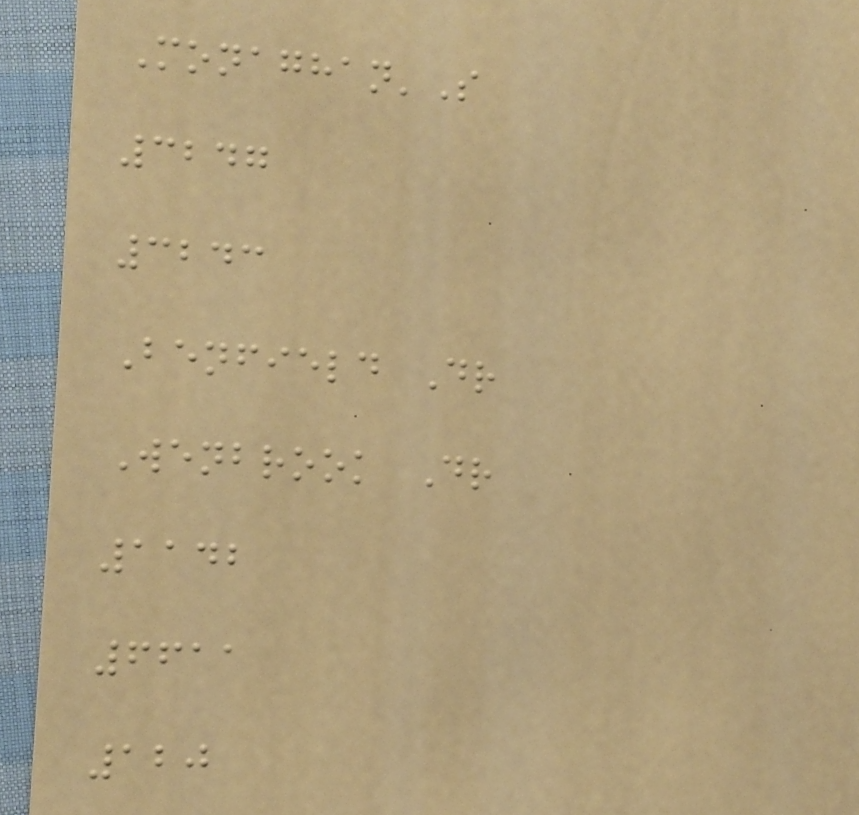Monaghan'S
3247
3243
Benfield Dr
Wenbrook Dr
1142
6611
120
